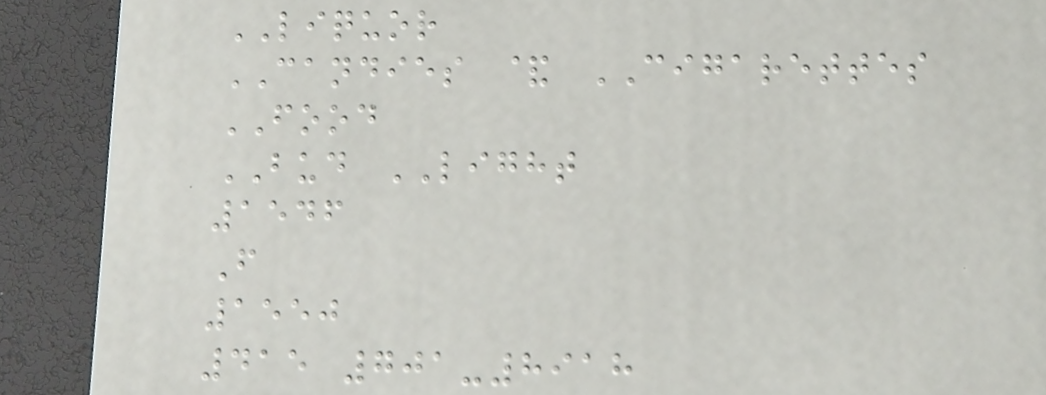LIQUOR
CANDIES & CIGARETTES
FOOD
BUD LIGHT
1546
F
1550
415 701-8918
